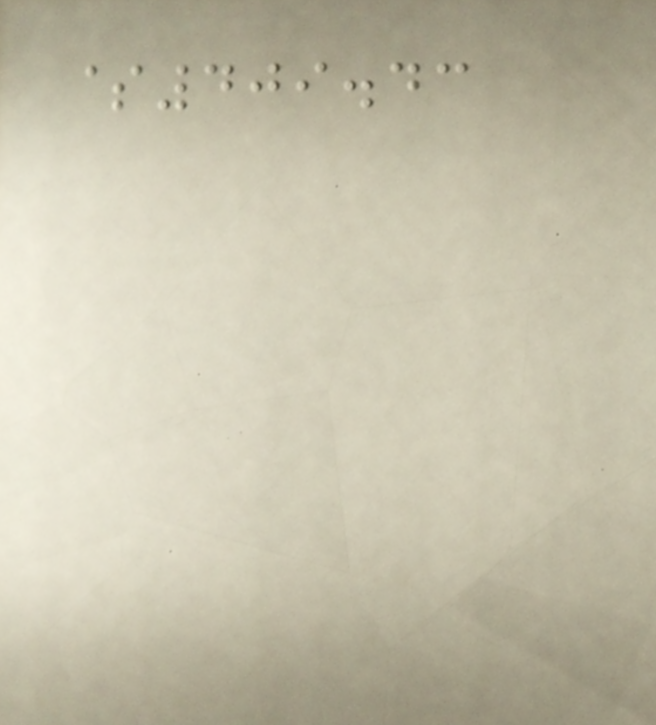$409.43
